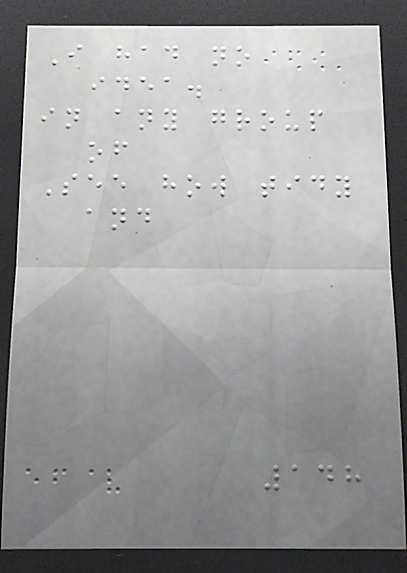I had no
idea.
in any group
of
See how tidy
and
148
